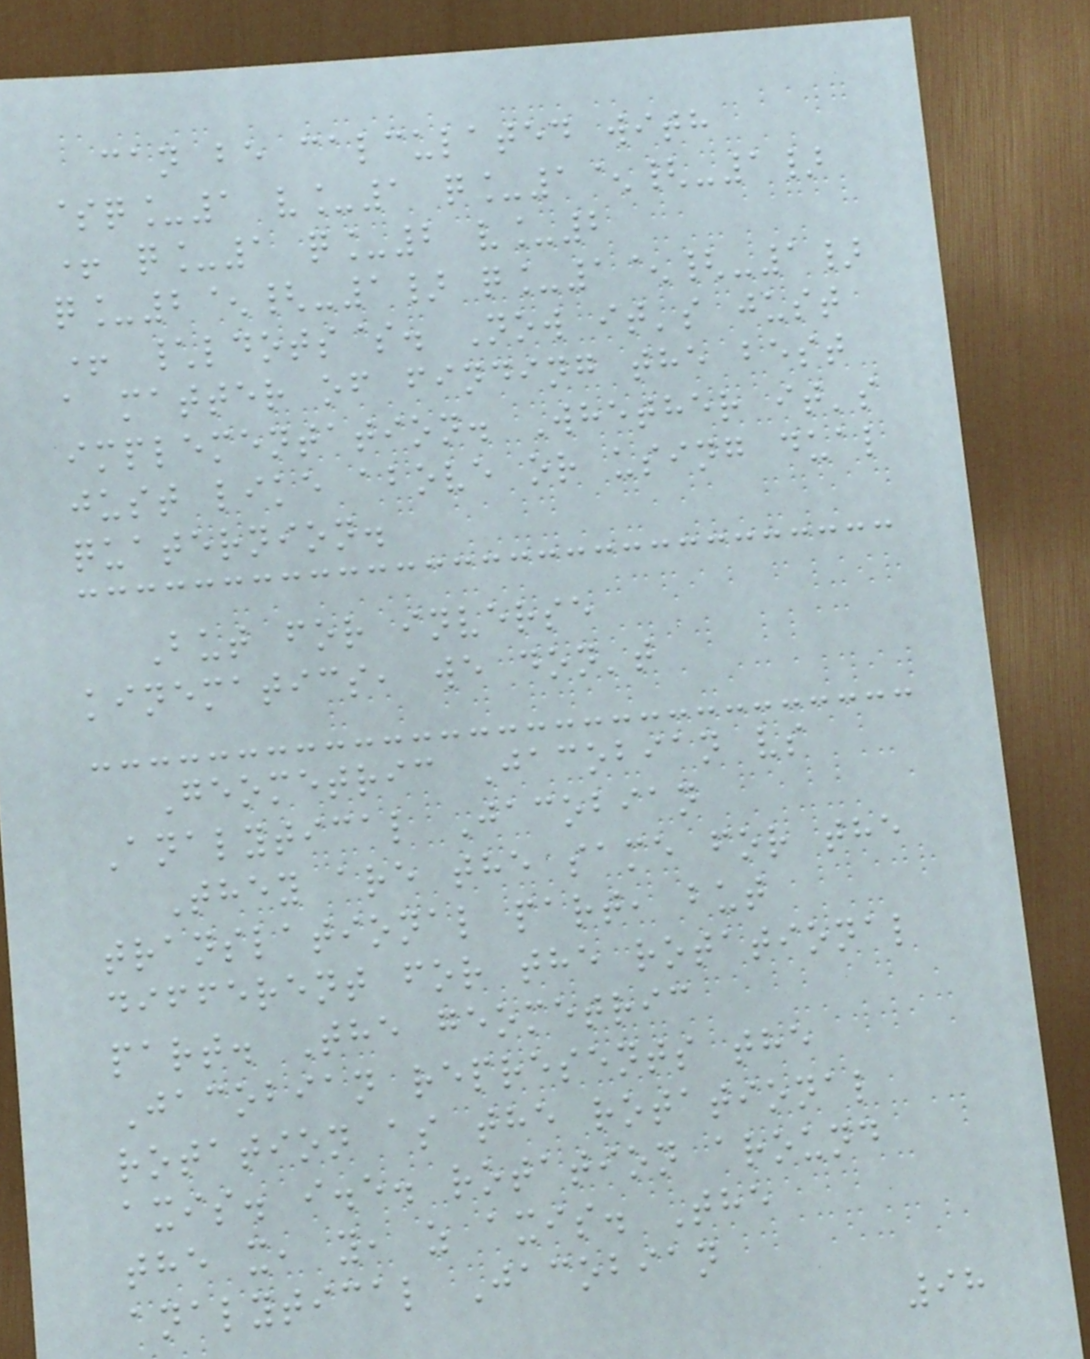can be calculated with
$q_1 v_1 q_1^{-1}
+ q_1 q_2 v_2
q_2^{-1} q_1^{-1}
+ \ldots$. Now it's just
a matter of finding the best
implementation. Whether it's
just like above or using dual
quaternion.
But for inverse
kinematics, we don't
Geometric Jacobian vs
Analytical Jacobian
They are the same for the
translational part, but
different for the rotational
part. The geometric
Jacobian represents the
rotation as the rotational
axis. i.e. rotation around
the x, y, z axis. The
analytical Jacobian
98
